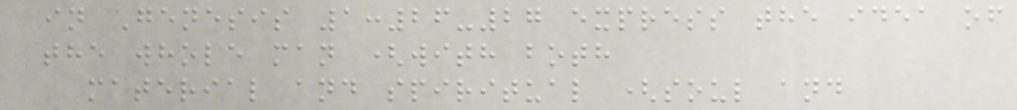in Genesis 1:26-27 express the idea of
the whole man (with both
material and spiritual (soul and
